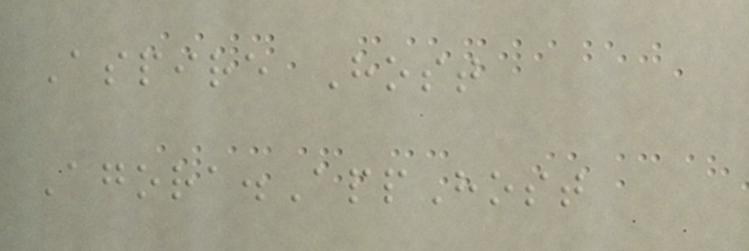Aspire Host
Agora.AppHost
